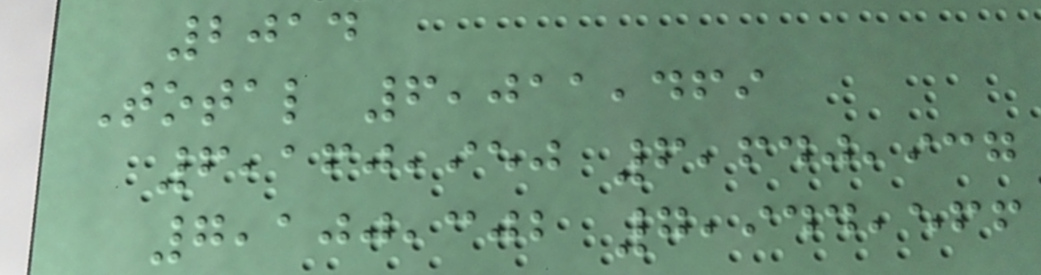2014
Total 6,011,469
6,160,950 6,640,937
7,100,302 7,944,566
